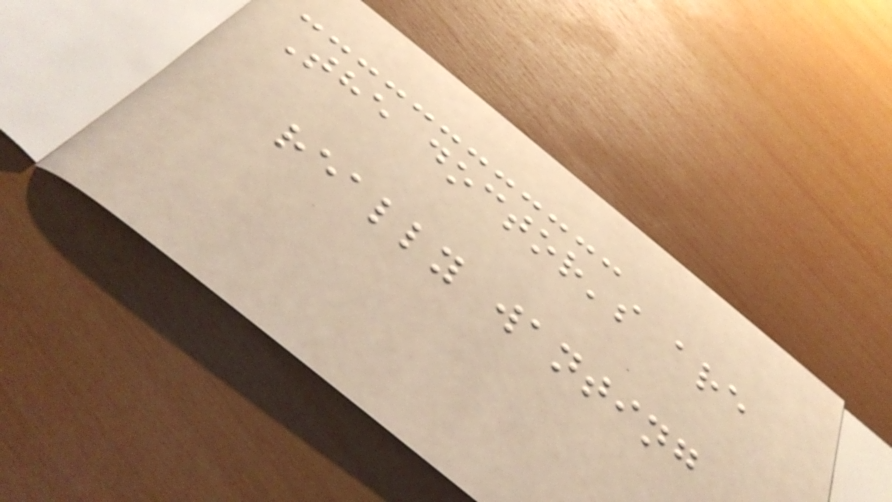The doctor's are
really wanting
